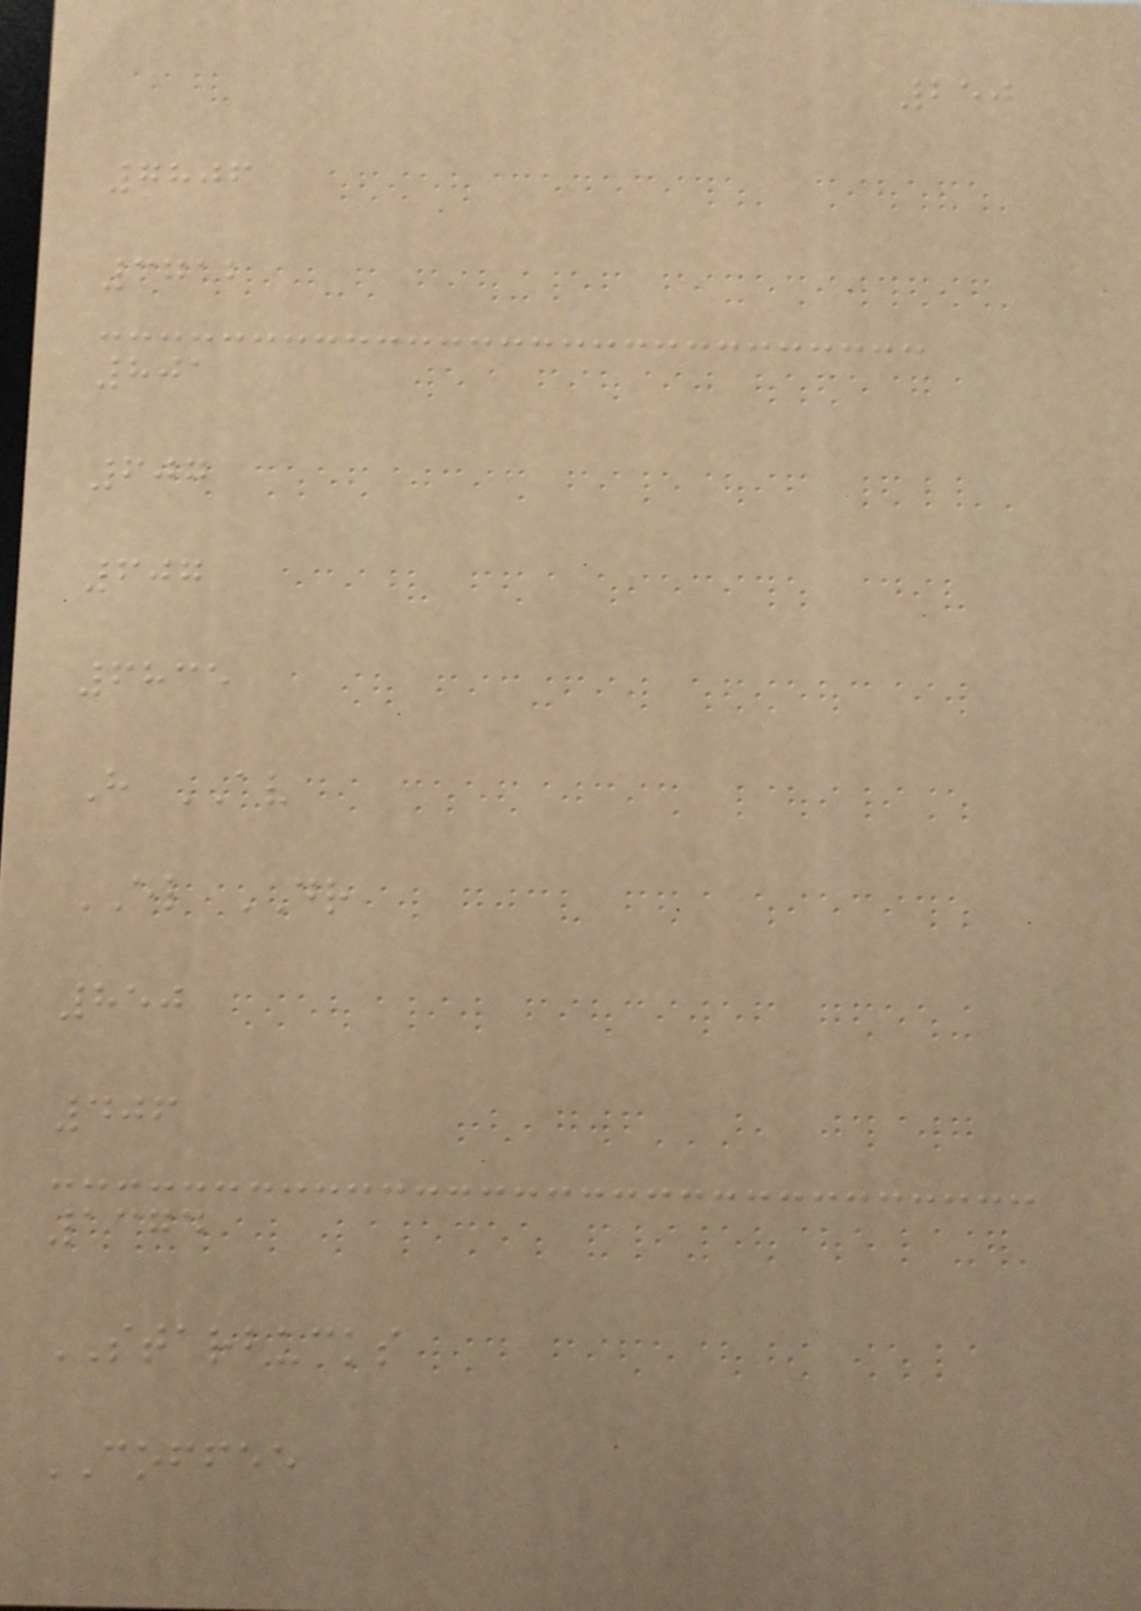250
7806
3712
801
607
607
6835
H AV
EL DR
850
406
1374
STARBUCKS
COFFEE
